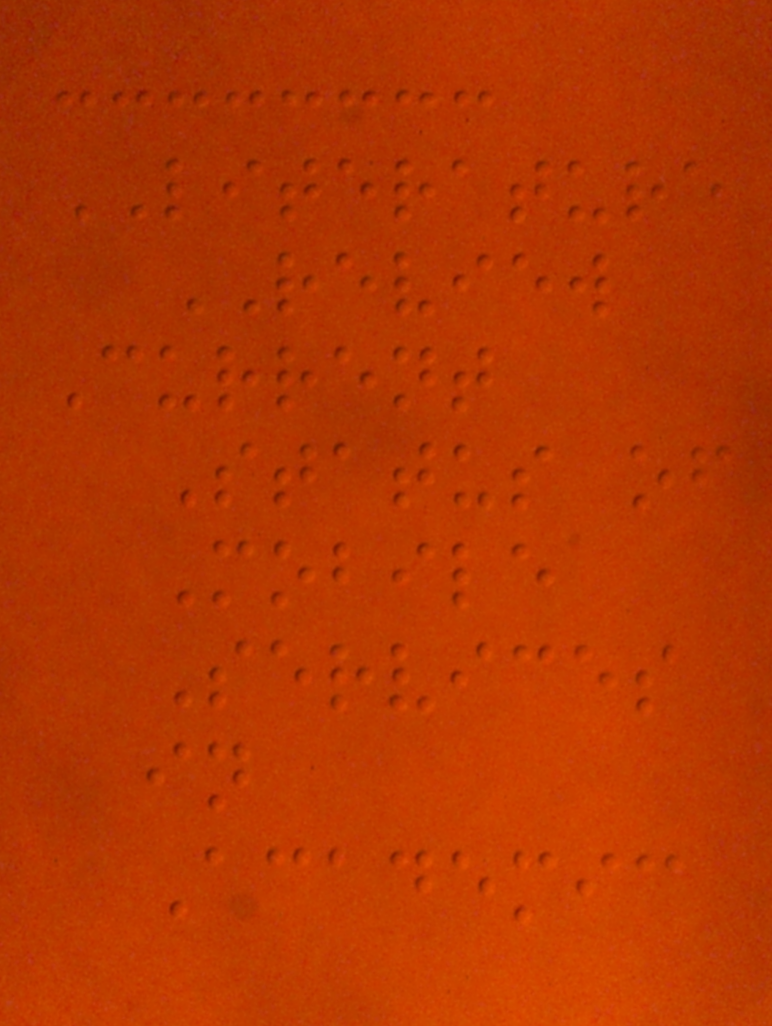LITERATURE
REVIEW
Current
Status of
Mobile
Services
in
Academic
